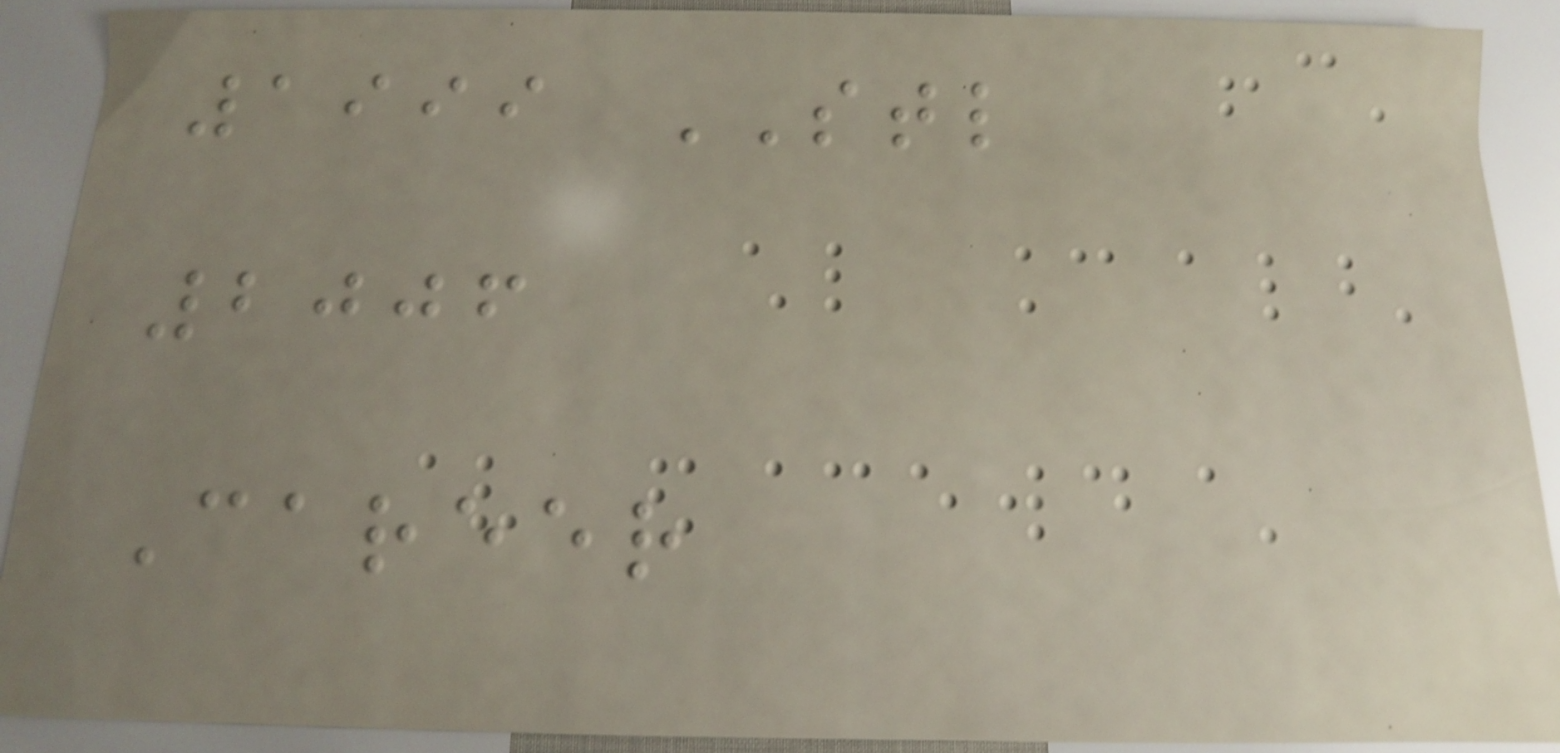1999 STL
2006
Career
